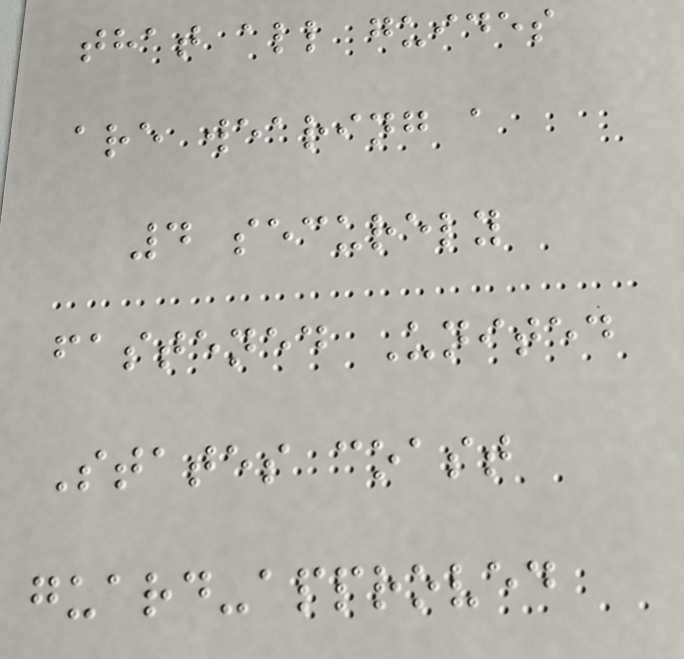that all guides
are wearing a
4 securely
fastened United
States coast
guard-approved
